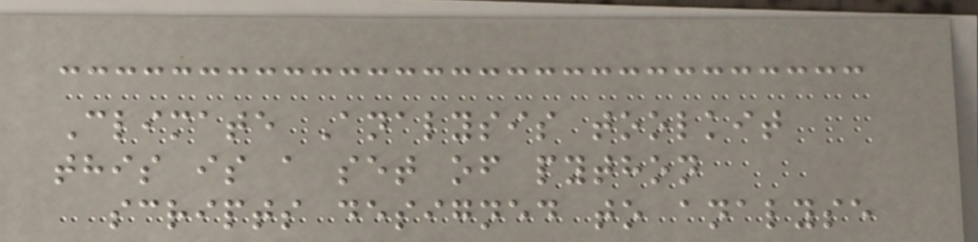Climate Analysis toolkit
this is a set of python
scripts designed to analyse
